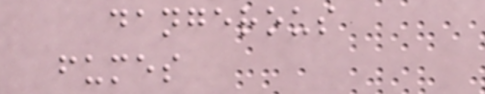dangerous
fumes
